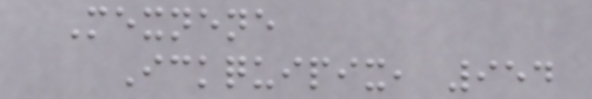Mexnene
Ickquipix, 954
